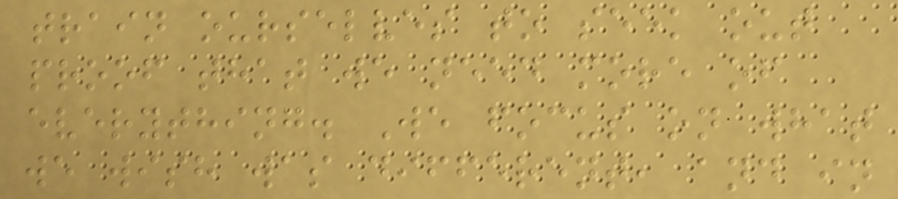train ourselves to seek out
proof that we need more of
everything. We focus on what
we wish was different, and in
